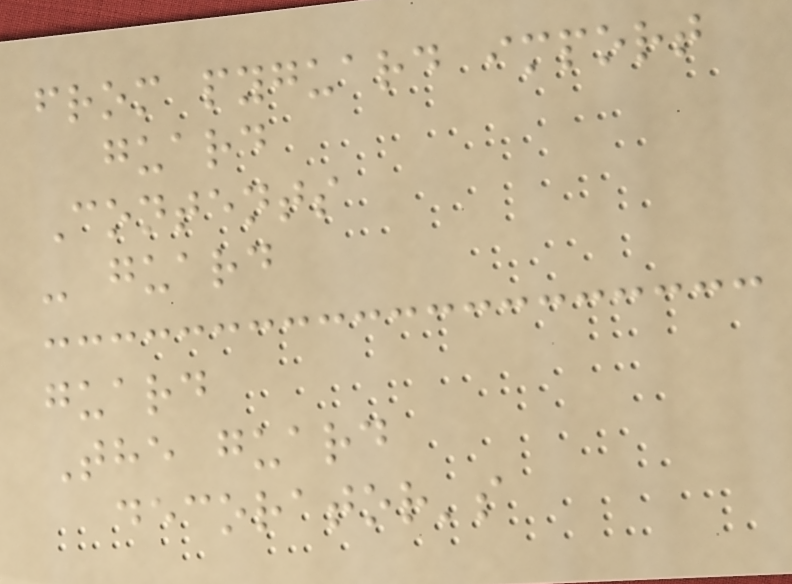from pyguard import
guard
Contents
- guard
guard
The guard
decorator's
